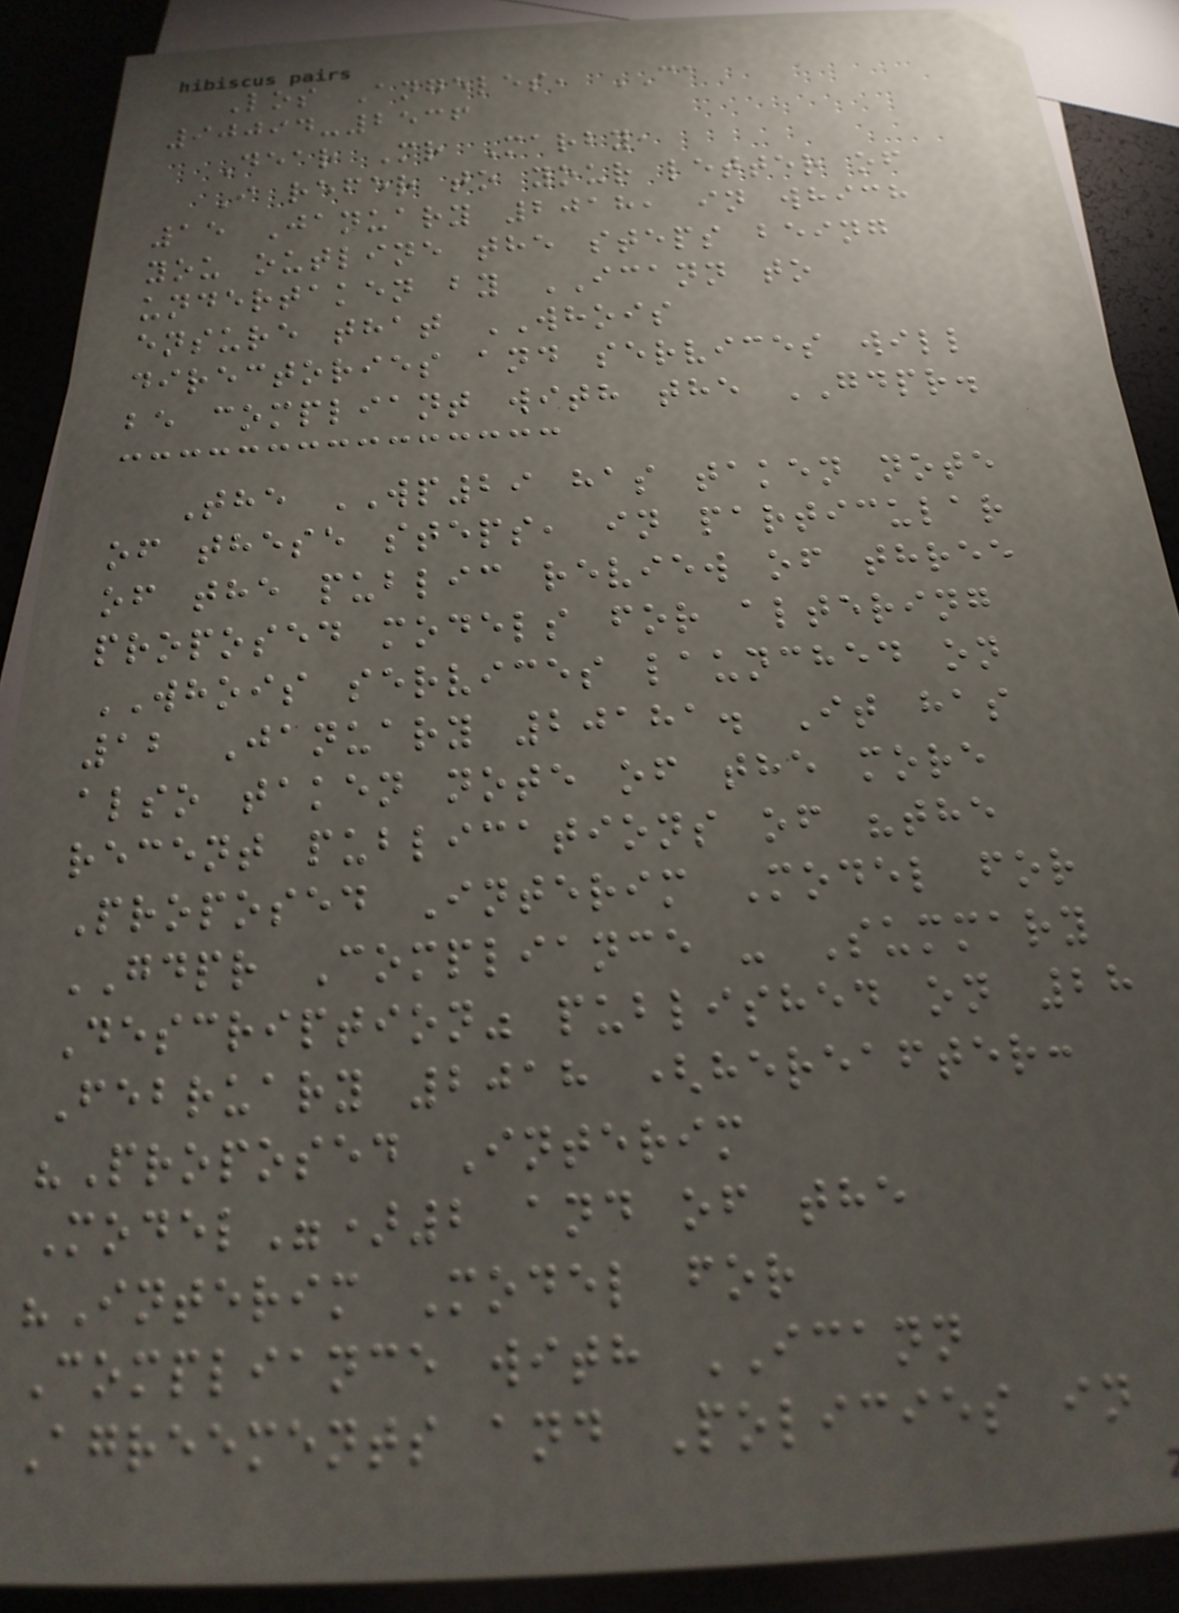Los Angeles, CA
90094-2536
Dear Mr Marby,
I refer to your letter of
15 January 2018, in which
you outline the steps being
undertaken by ICANN to
ensure that WHOIS
directories and services will
be compliant with the GDPR.
The WP29 has taken note
of these steps, in particular
of the public review of three
proposed models for altering
WHOIS services launched on
12 January 20181. It has
also taken note of the more
recent publications of "the
Proposed Interim Model for
GDPR Compliance - Summary
Description" published on 28
February 2018 (hereafter:
"Proposed Interim
Model")2 and of the
"Interim Model for
Compliance with ICANN
Agreements and Policies in
